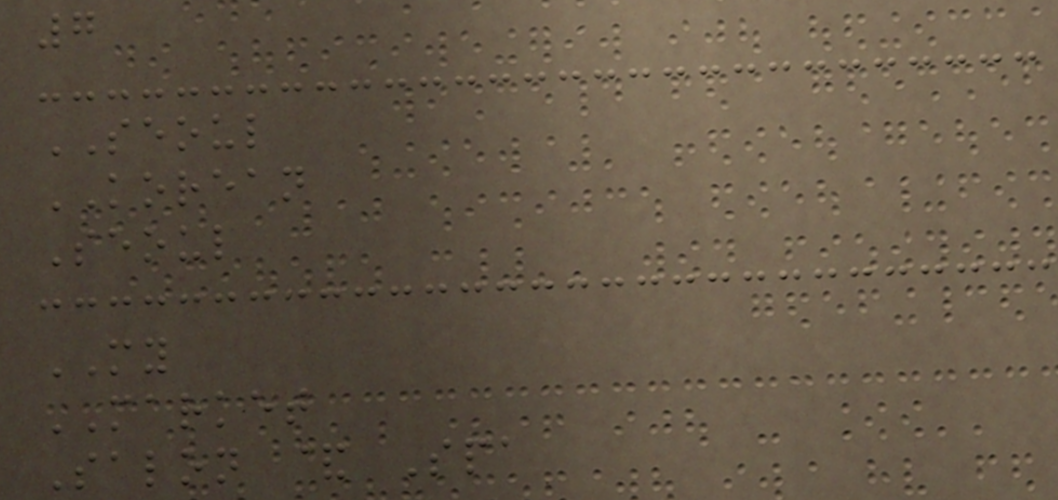7
SEOUL
KOREAN
Seoul
MY
MARKET
Salon & Spa
